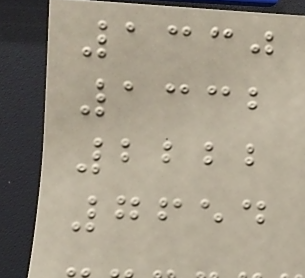1330
1332
2222
7654
